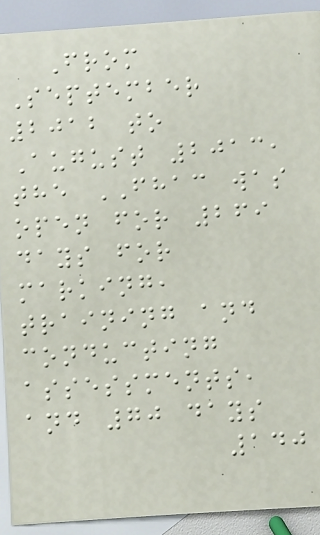From
September
2012 to
August 2013,
the FHAC was
open for 269
days for
marking,
training and
conducting
assessments,
and 70 days
140
